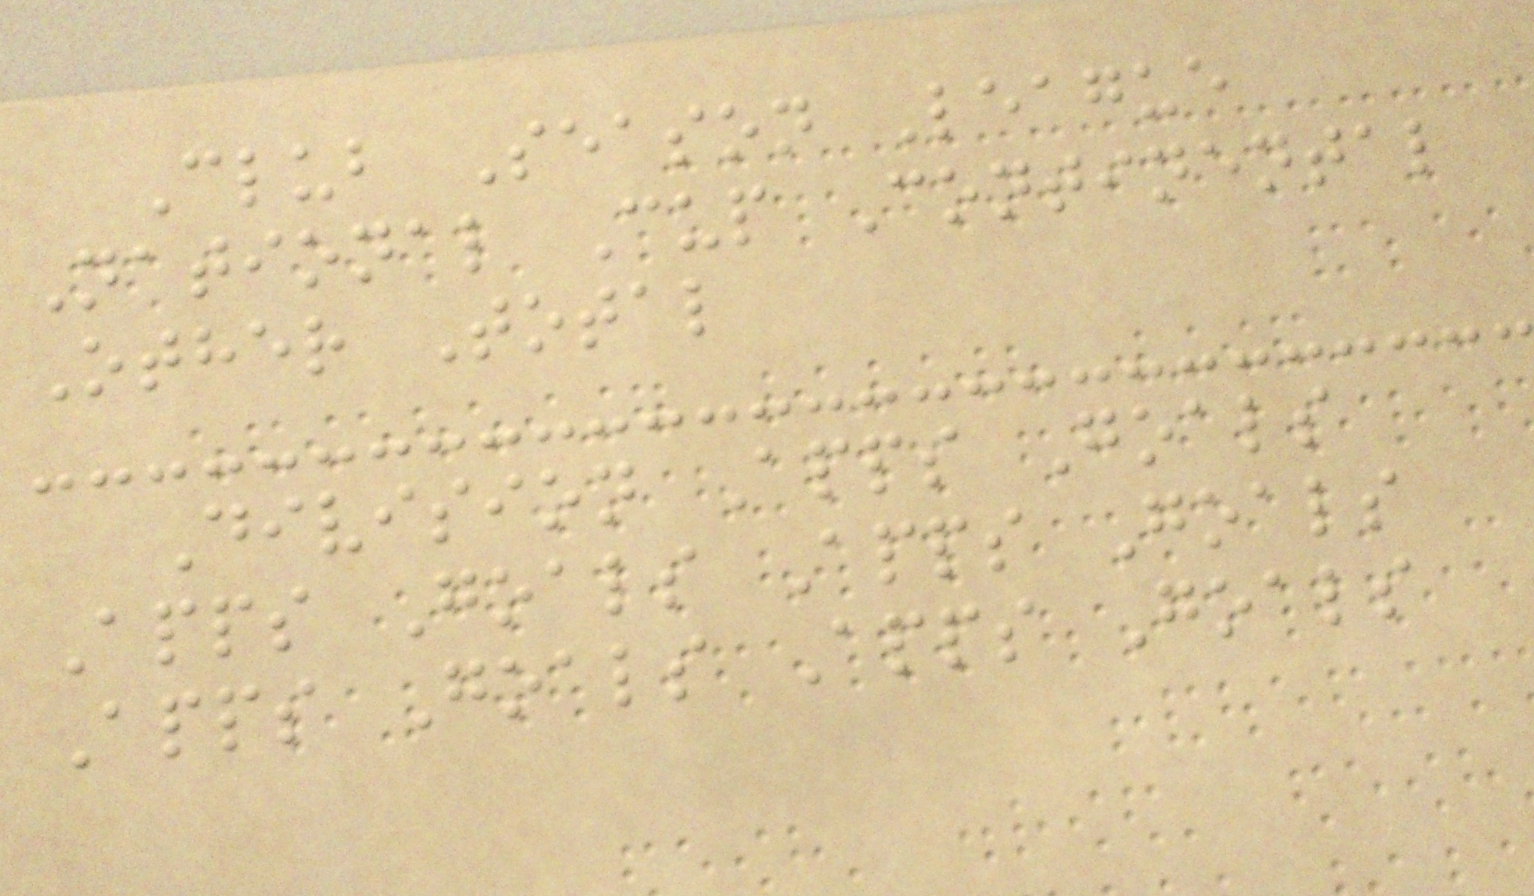Club Season League
National Cup Continental
Other Total
Division Apps Goals
Apps Goals Apps Goals
Apps Goals Apps Goals
